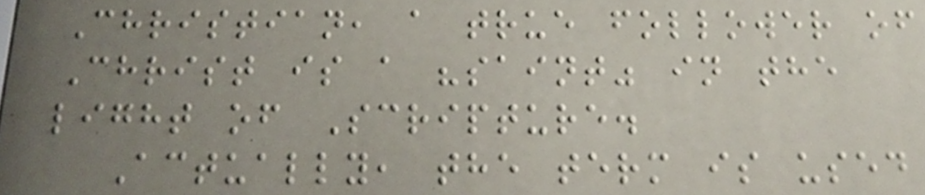Christian, a true follower of
Christ is a "saint" in the
light of Scripture.
Actually, the term is used
